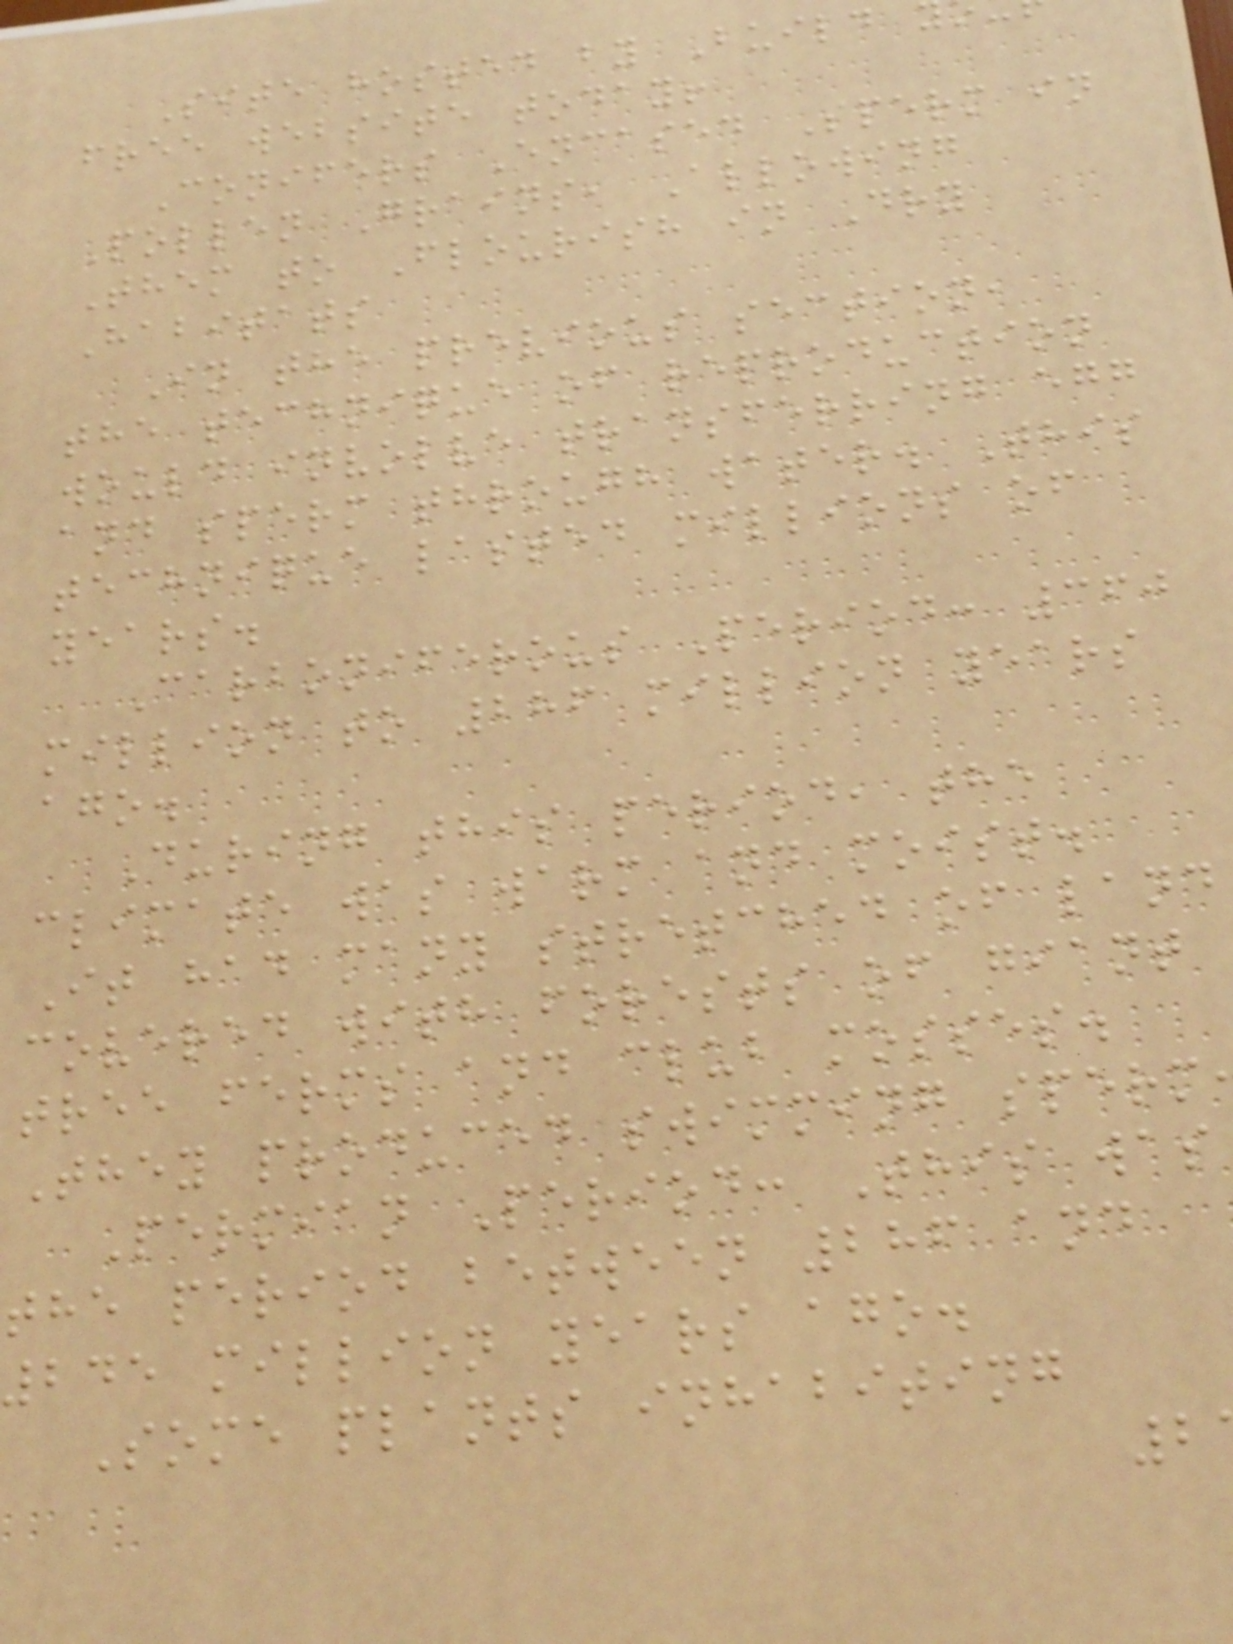Site hosted by Build
free website today!
Conifers Encased Sperm in
Pollen Grains, Allowing
Them to Flourish in Dry
Habitats
In the previous section,
the technique of reproduction
would involve transferring egg
and sperm through water. This
technique lasted millions of
years.
Carboniferous Period: 360
million to 286 million years
ago.
During this period, the
climate was warm and moist.
It had many stretched of land
covered with forests of giant
tree ferms and club mosses.
They produced swimming sperm
Permian Period: This was
the period between 286 and
245 million years ago.
Some plants inhabiting
